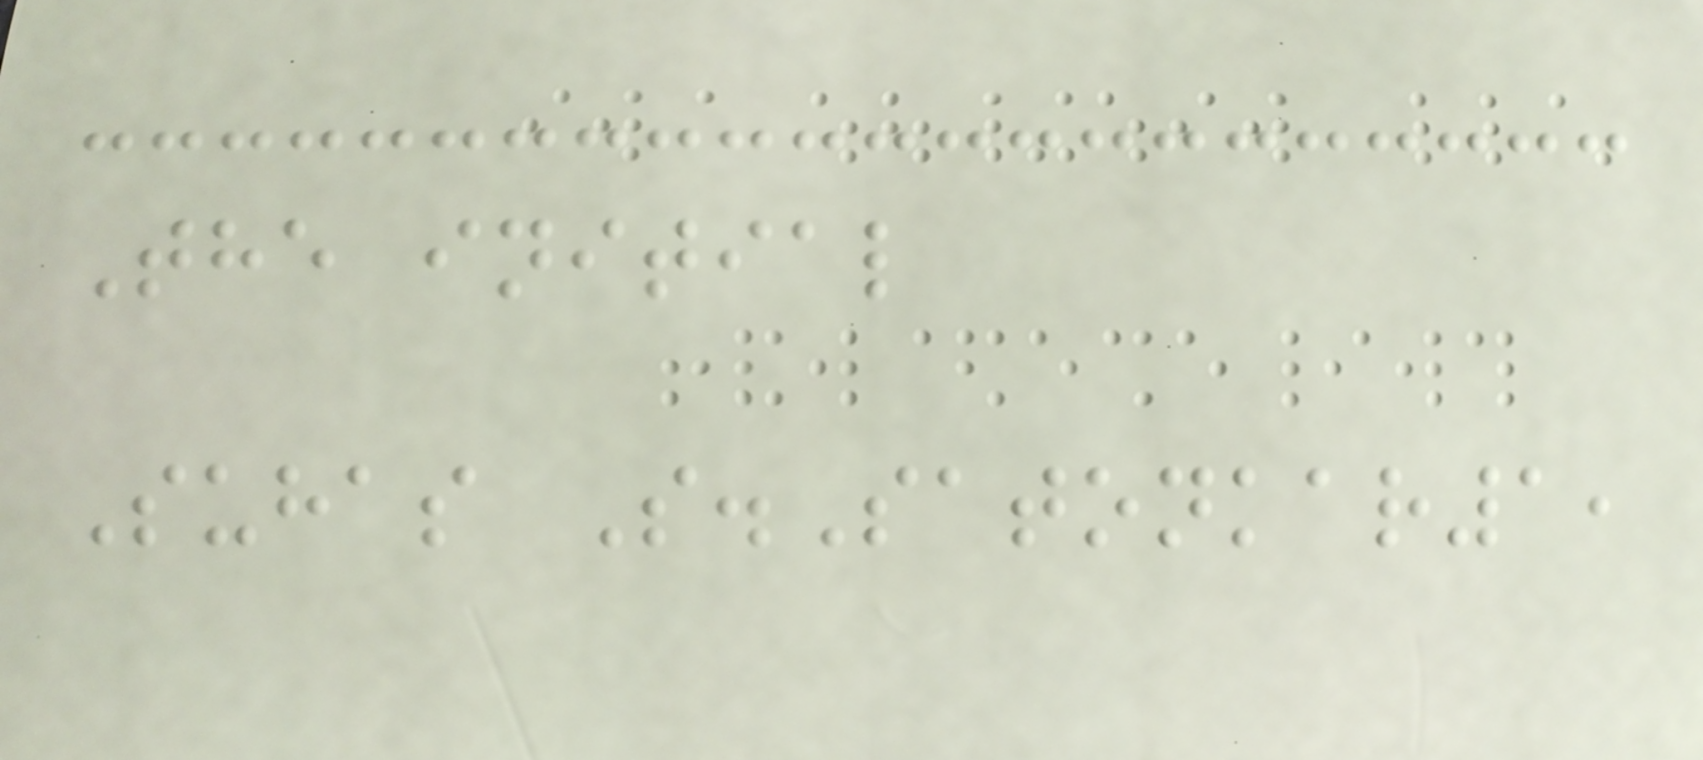The initial
Suhas S.Satonkar1,
